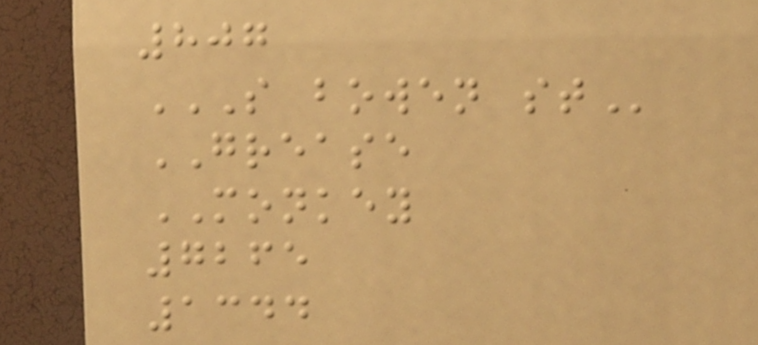807
S BOWEN ST
GREASE
MONKEY
7265
1344
